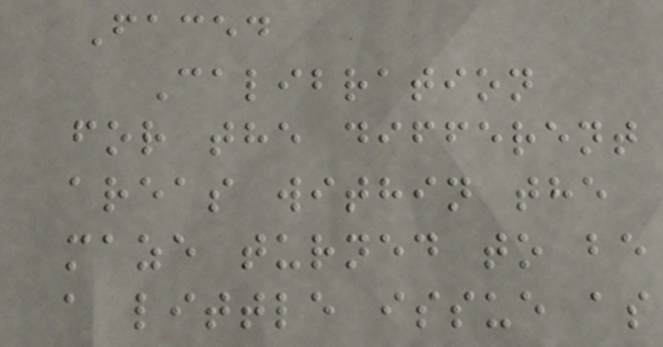Faced
Calibration
for the different
areas within the
maze turned to be
a little issue as
